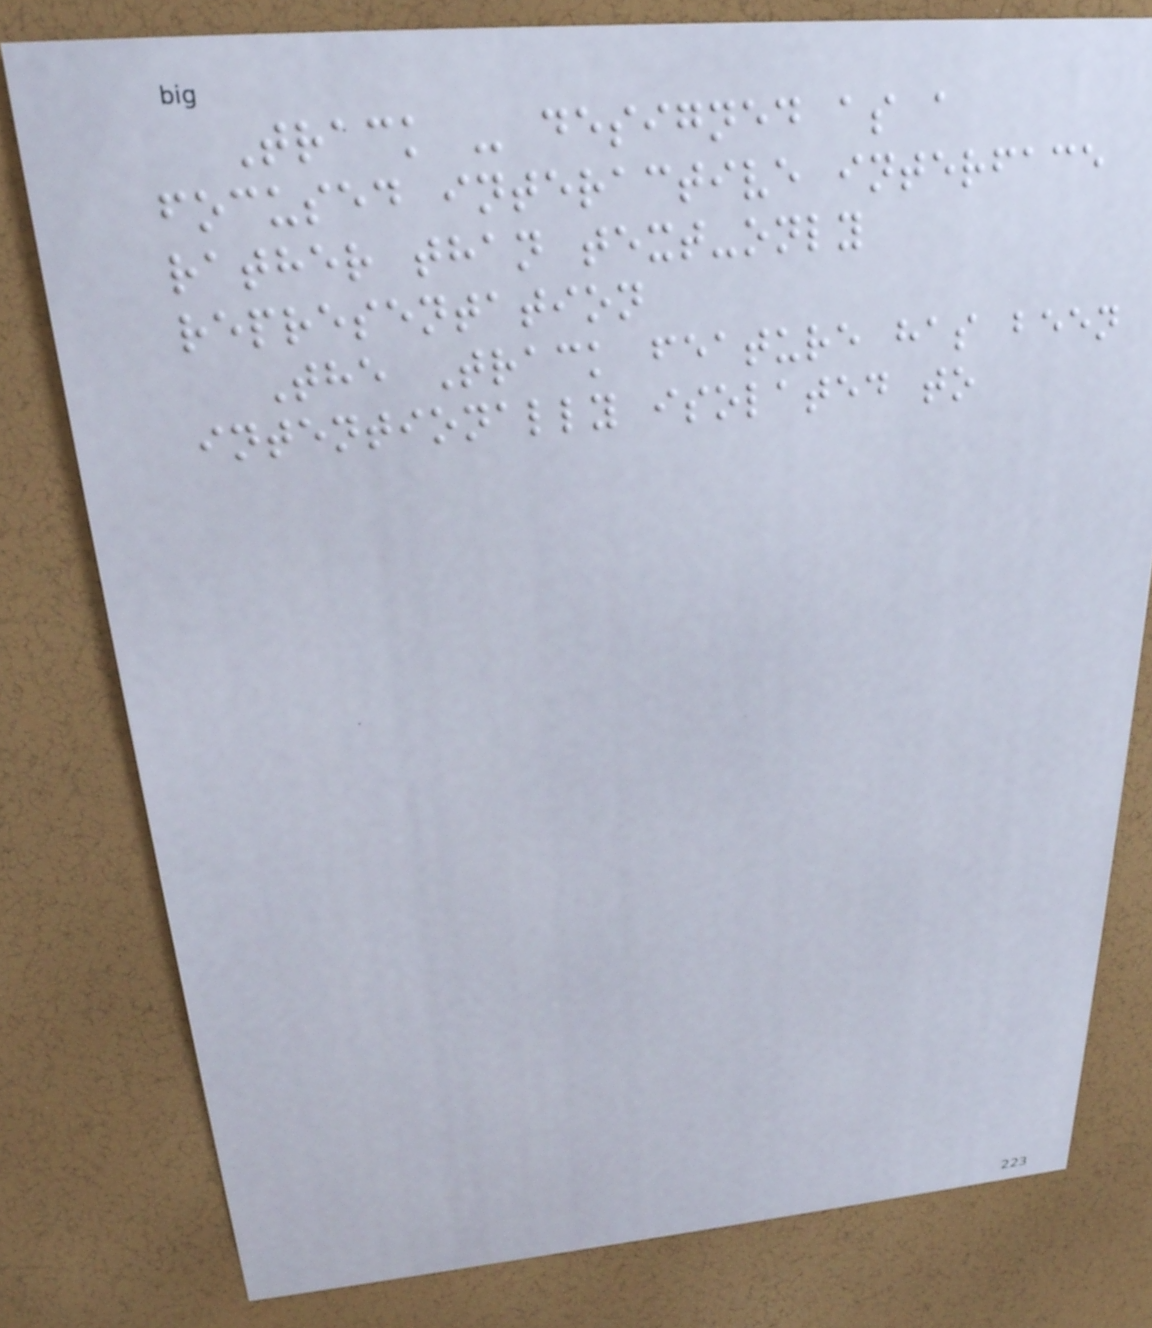Track - designed as a
focused interactive interface
rather than text-only
representation
The Track feature has been
intentionally isolated to
